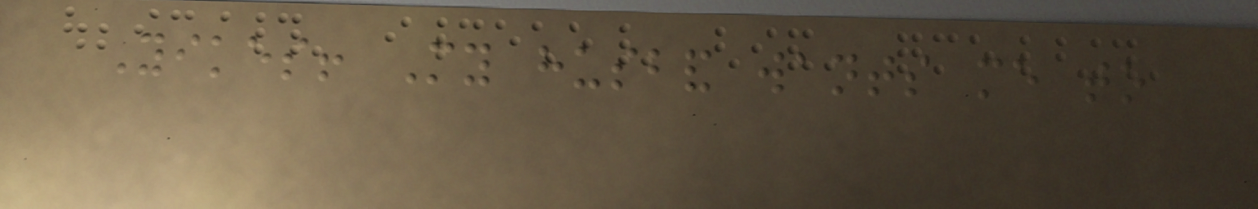Yikes! My husband wants me to
